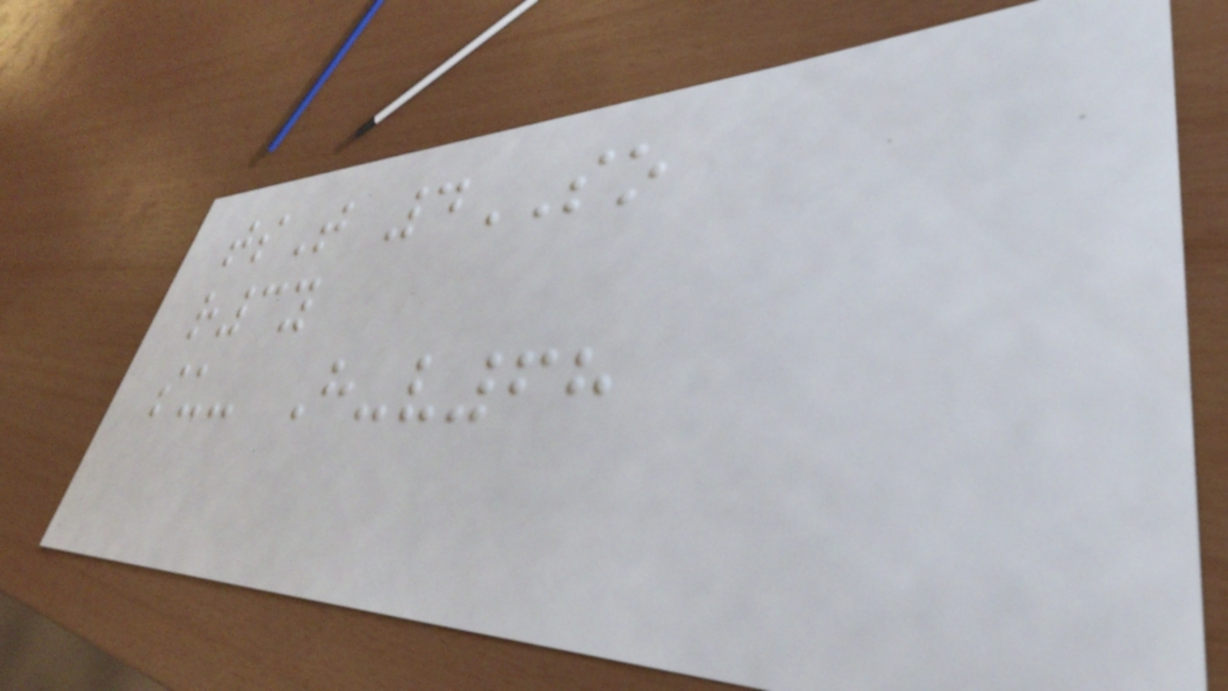tsT 4SO
r3y
su- H-v68
